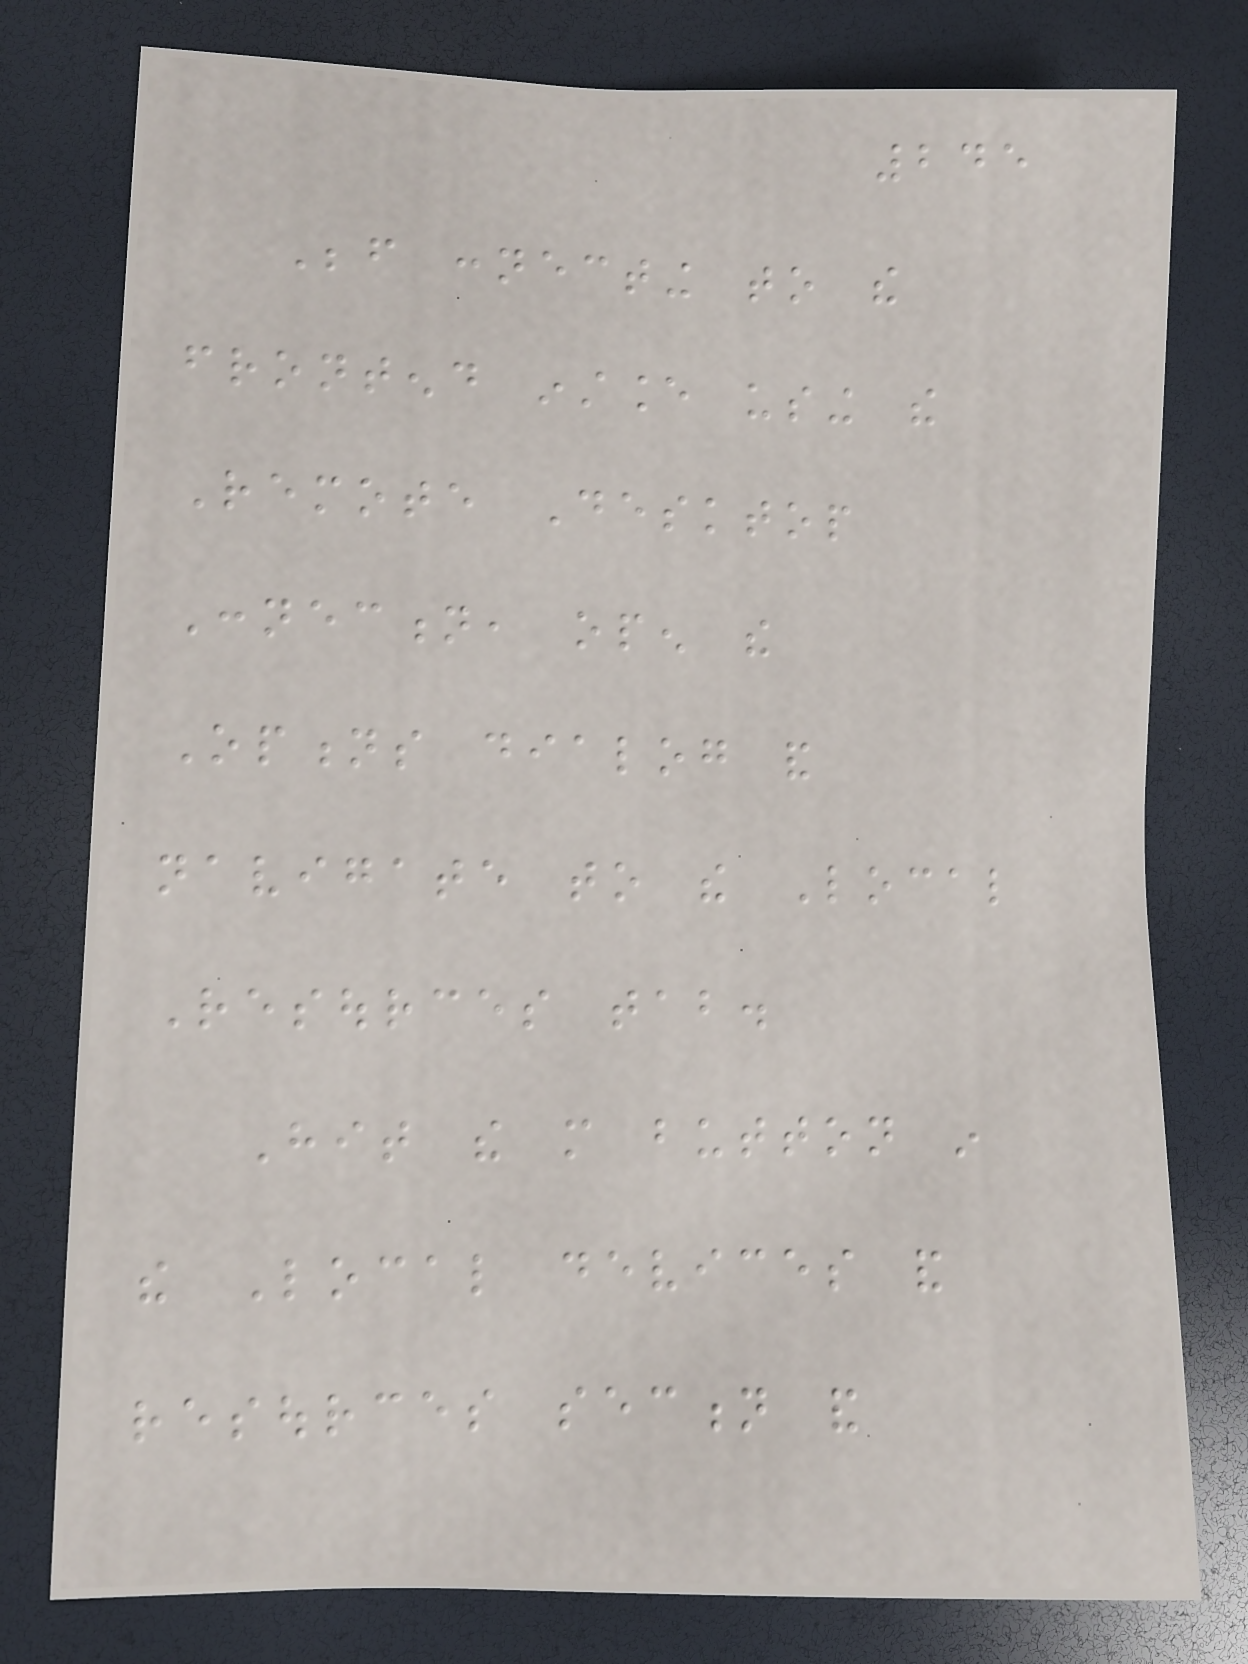245
Before connecting to the
frontend instance using the
Remote Desktop
Connection, open the
Options dialog and
navigate to the Local
Resources tab.
Hit the more button in
the Local devices and
resources section and
